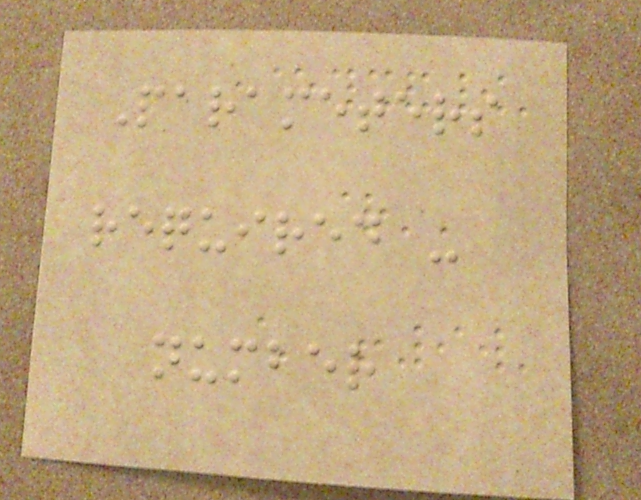Parameters
required -
number
